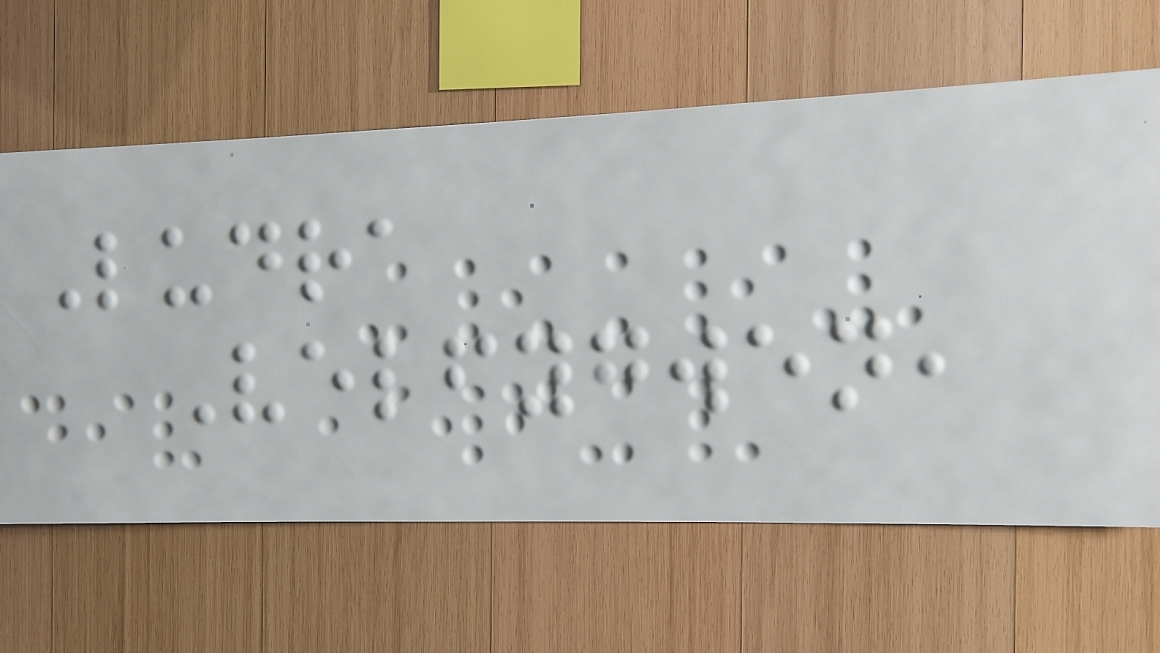Ludra
Velfygwen,
